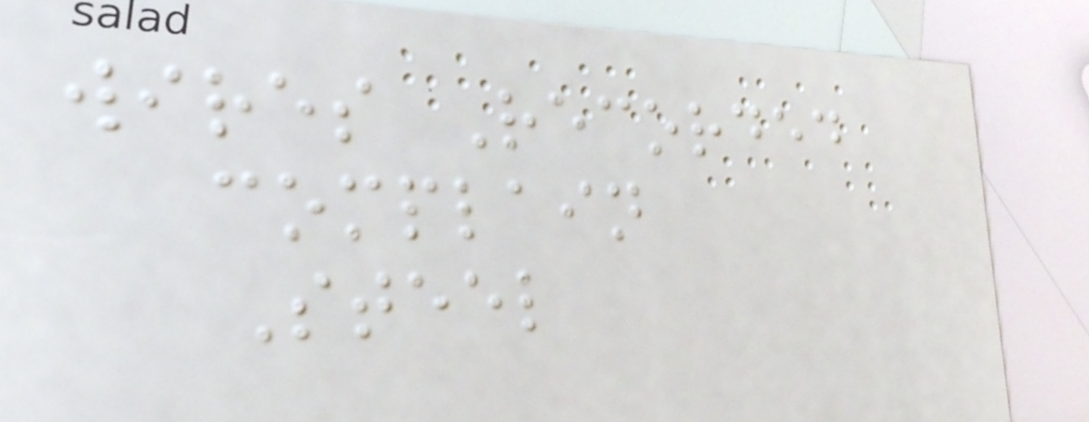wires Recorded
complain
Steel
